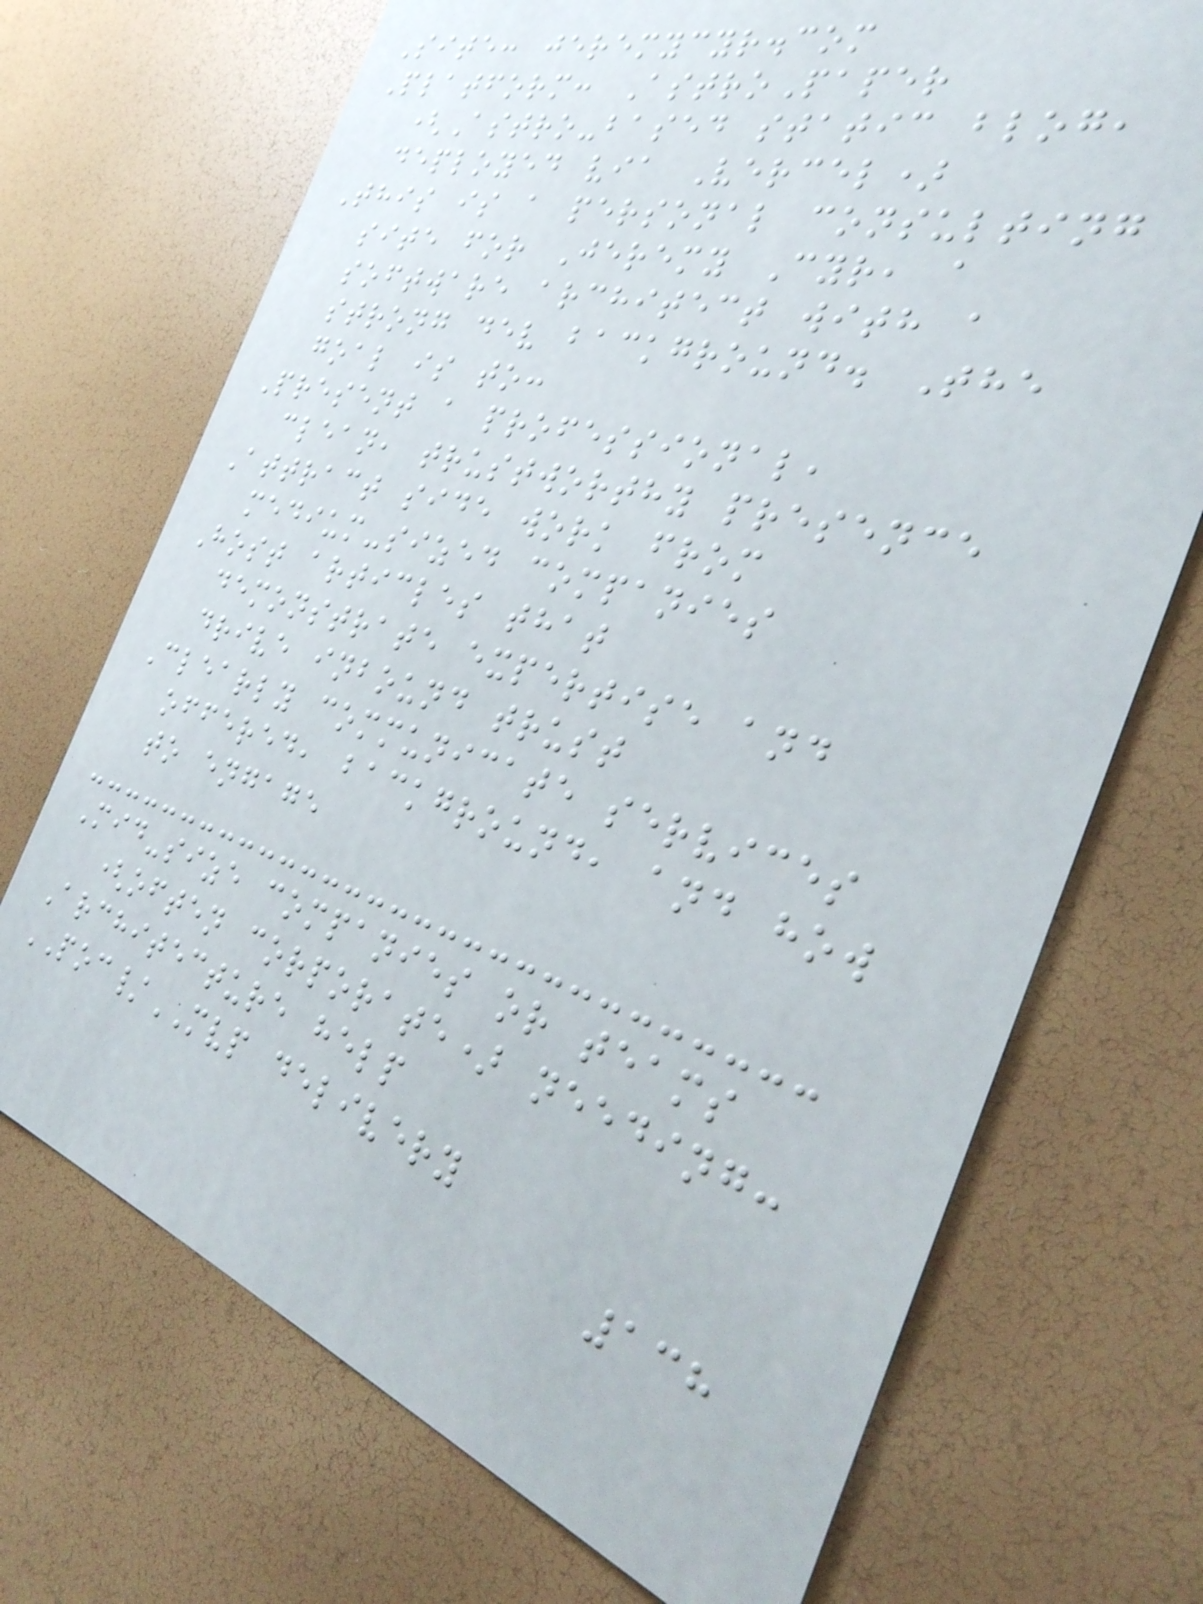Site: jeremycyr.com
Platform: AstroPaper
(Astro-based static blog,
deployed via Vercel)
This is a personal consulting
site for Jeremy Cyr, a
software architect with a
strong dev background. The
goal is to:
Present a professional,
clean, trustworthy presence
Attract side work from
medium-sized companies
Host articles that
demonstrate expertise and
drive inbound trust
Clearly communicate services
offered, background, and how
to engage
Mid-size companies or teams
(often corporate) needing:
Architecture help
POC/MVP delivery
138
